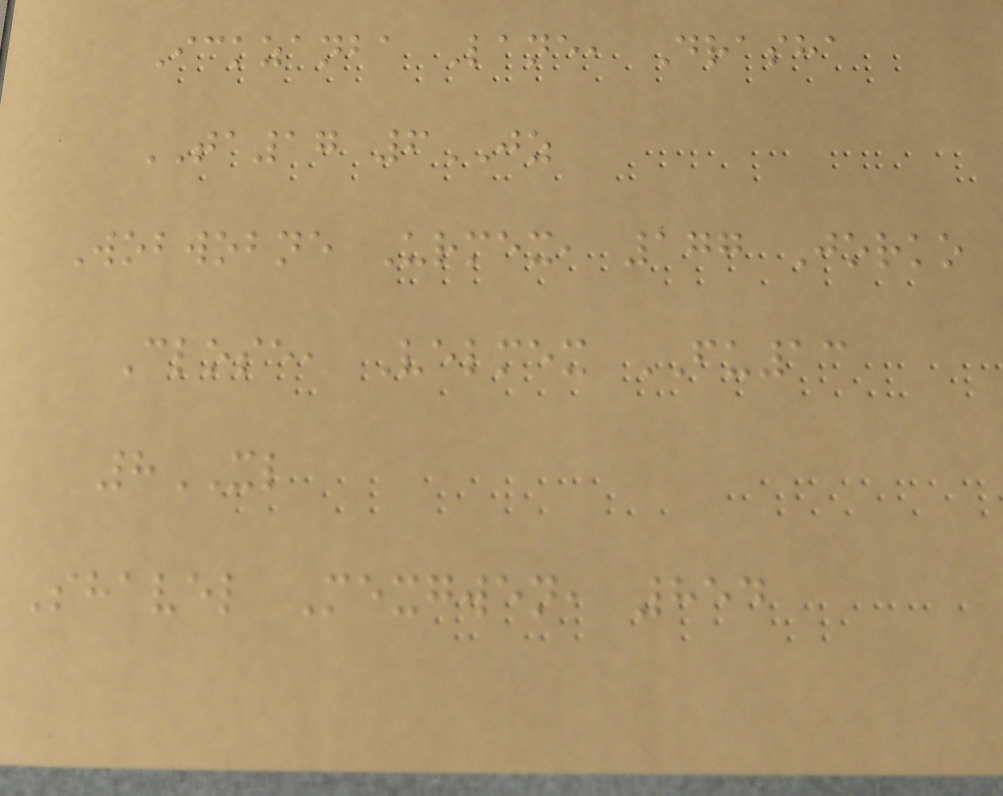Ickzanba Lane, Drasha
TA17 6JZ
Wobwobne Urmex, 177 Jorko
Close, Velmex FU13
8XL
Shavel Mexgwen, 854
